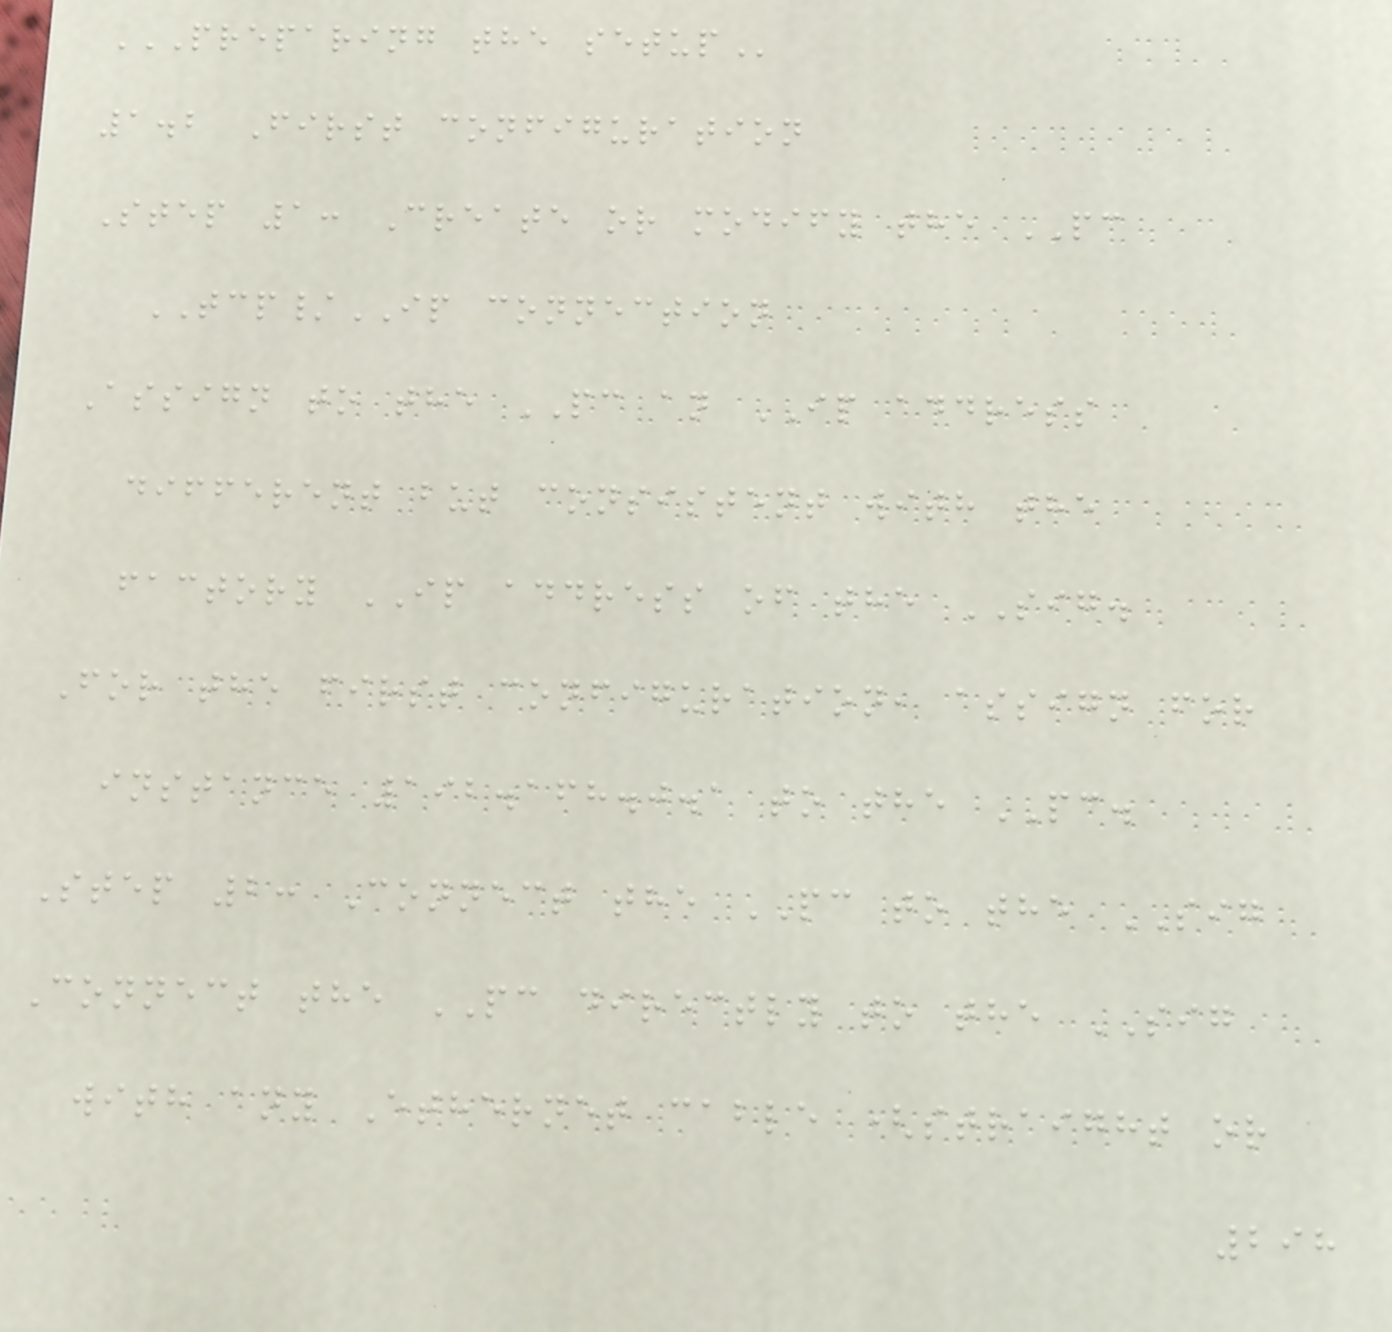PREPARING THE SETUP
1.2 First configuration
Step 1: Create or modify the PC
TCP/IP connection
Assign to the PC an IP address
different but consistent with the
factory IP address of the SIG.
For the first configuration, assign for
instance 192.168.0.1 to the PC.
Step 2: Connect the PC to the SIG
Connect the PC directly to the SIG
with any Ethernet cable (straight or
298
